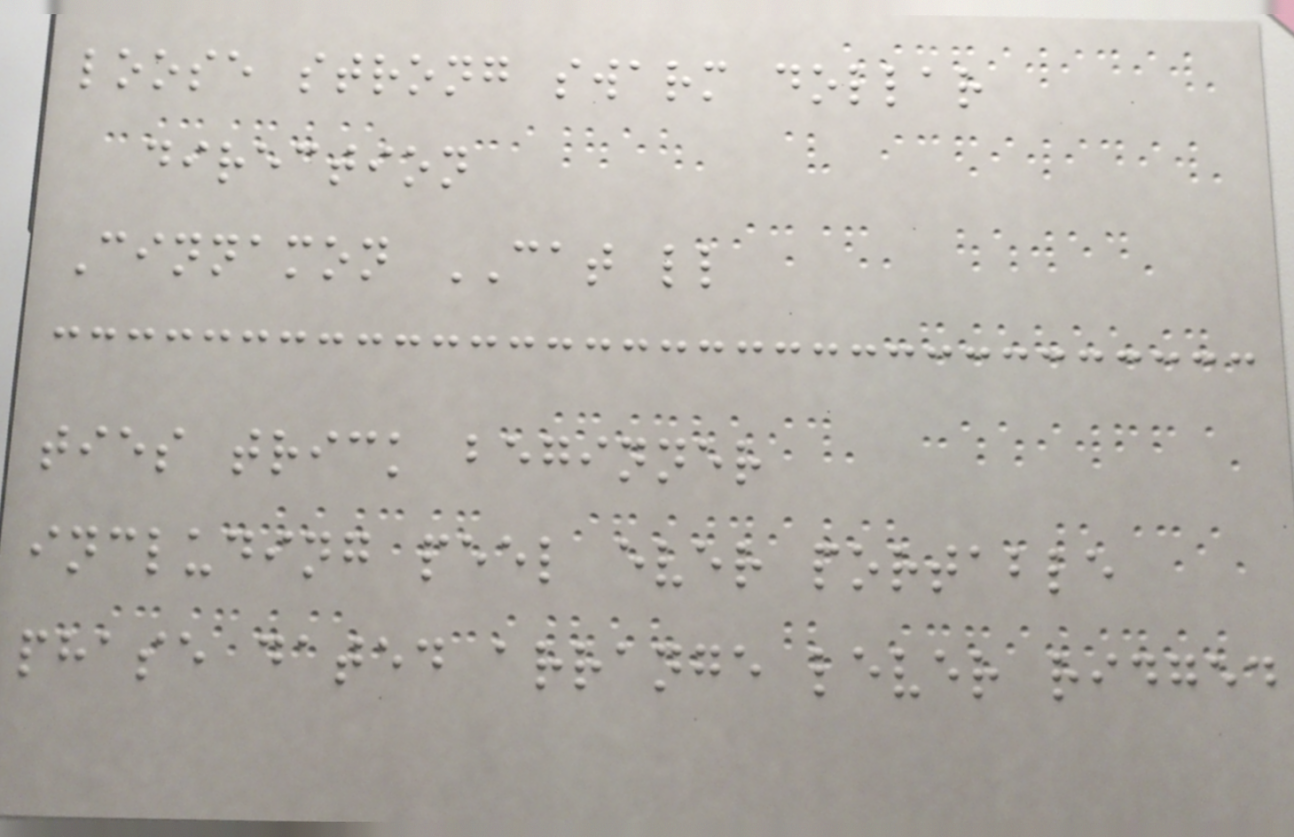loose strong swarm dollar
direction
Cinnamon CAT ll
ties trick beginner
including peel ever portable
phase dated arrange lever ridged
